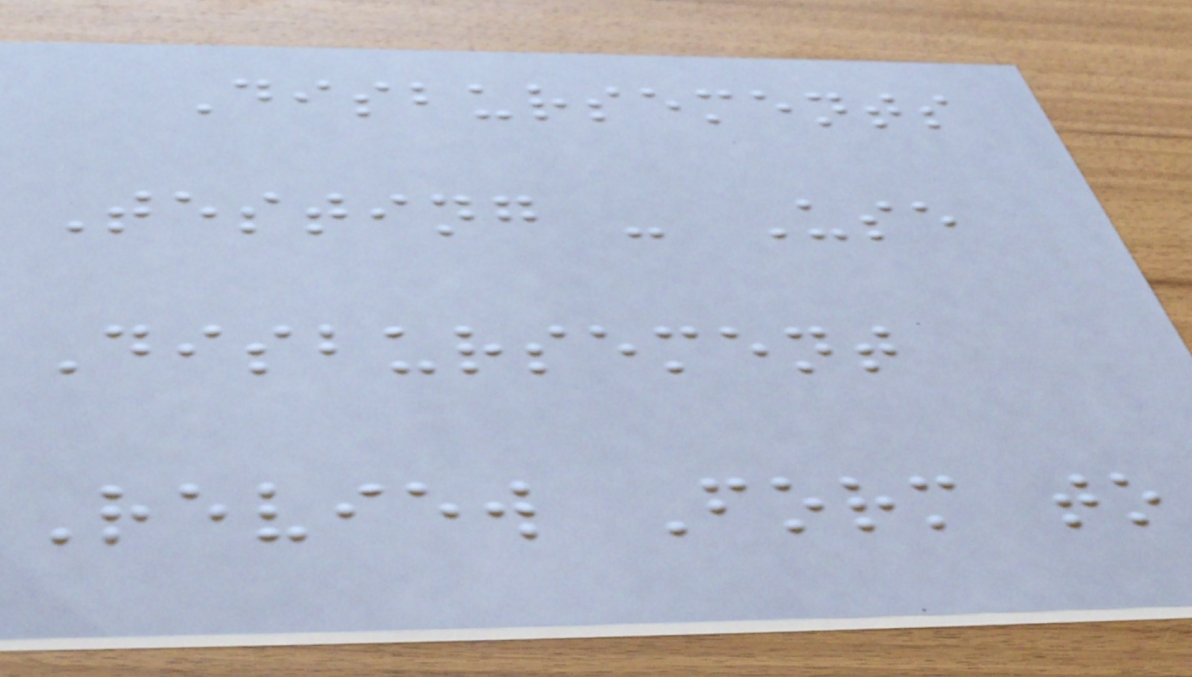Disbursements
Testing - Use
Disbursement
Review Form to
